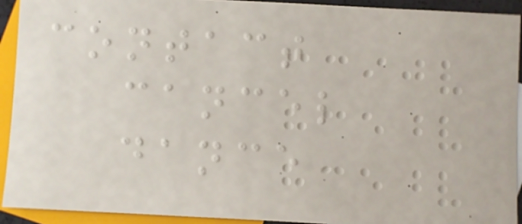contact
cancel
dance
